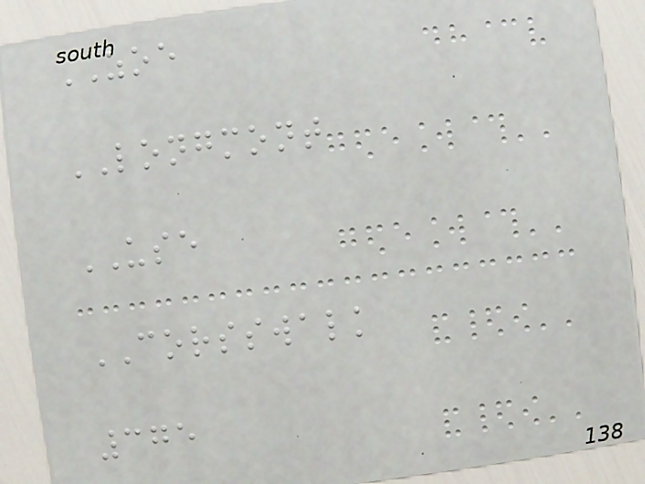ZOE
LONGMONT
USE
CORSSWALK
375
